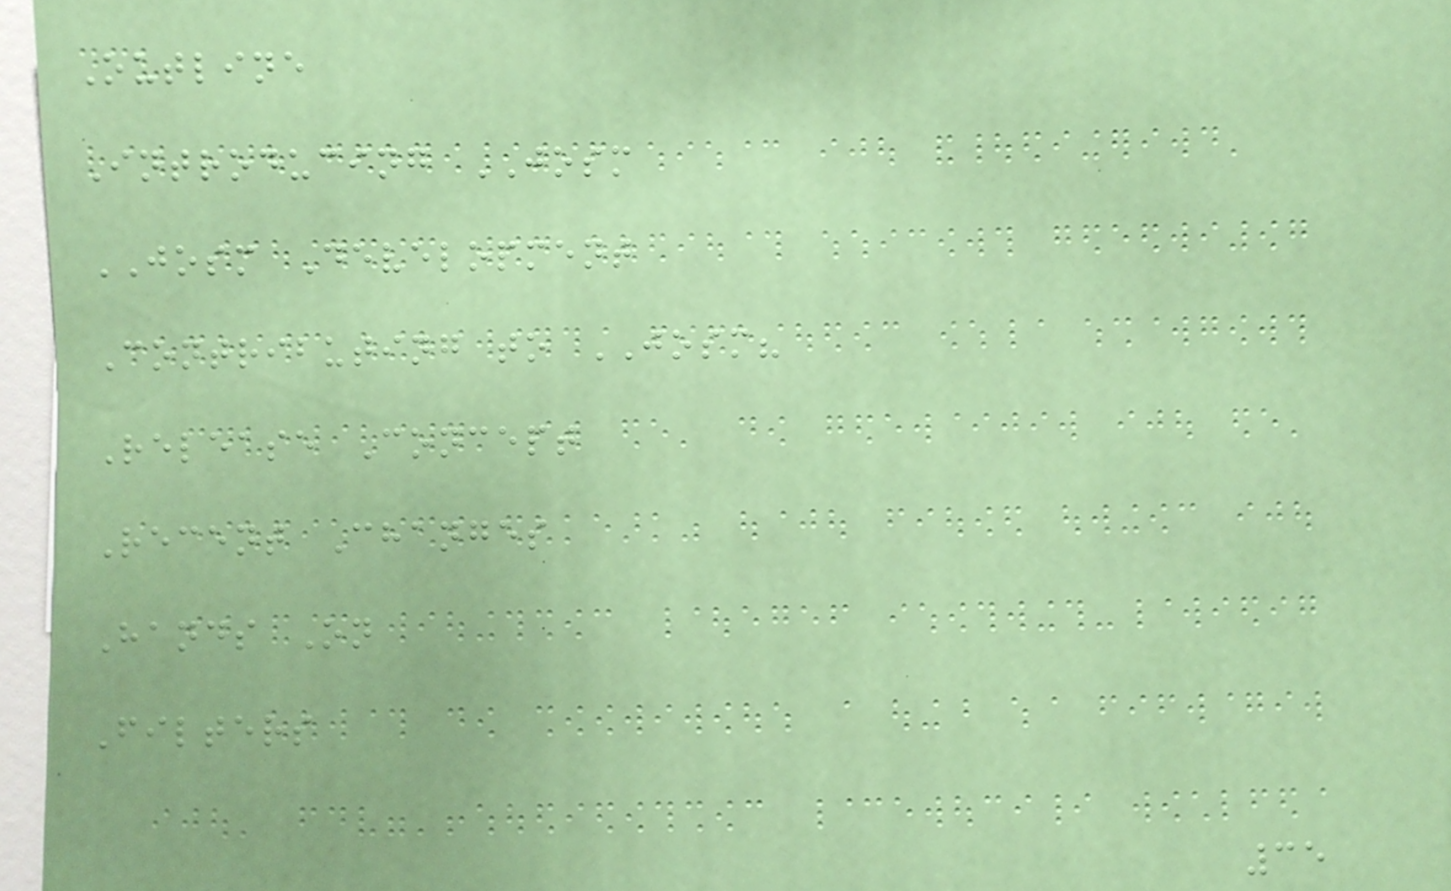Outline
Introducing JOSM
JOSM Development
Contributing to JOSM?
Release Concept
Recent Changes
Hands On
Filters
35
